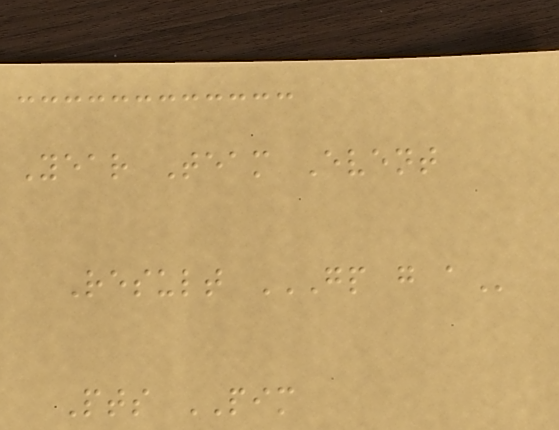Year Team Event
Result GP G A
Pts PIM
